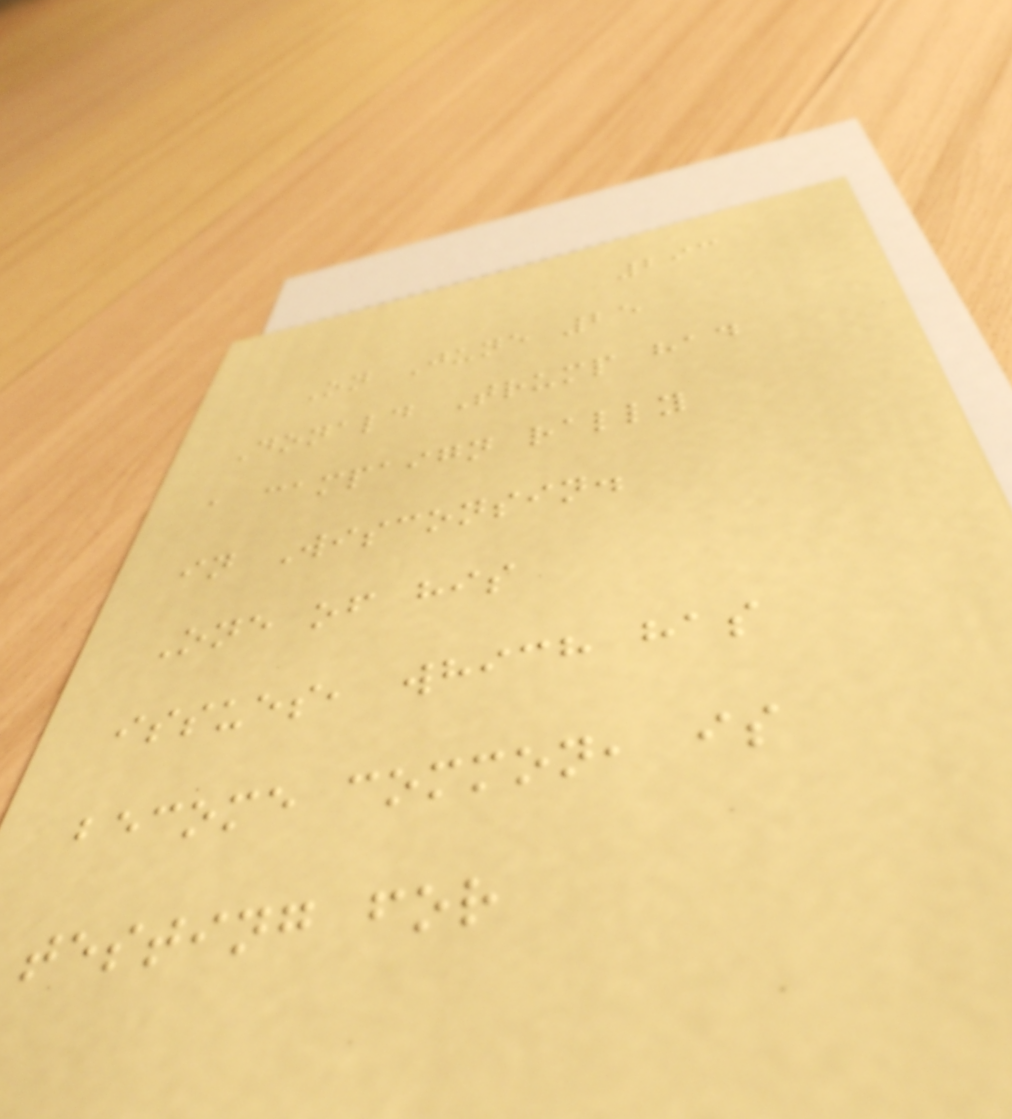293
On June 25
Donald Trump had
a campaign rally
in Wisconsin.
One of his
issues, which has
become common, is
testing for
